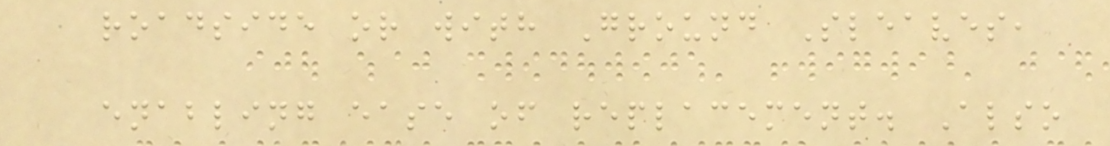roadside or with Ground Sleaves,
enabling ease of replacement. Also
